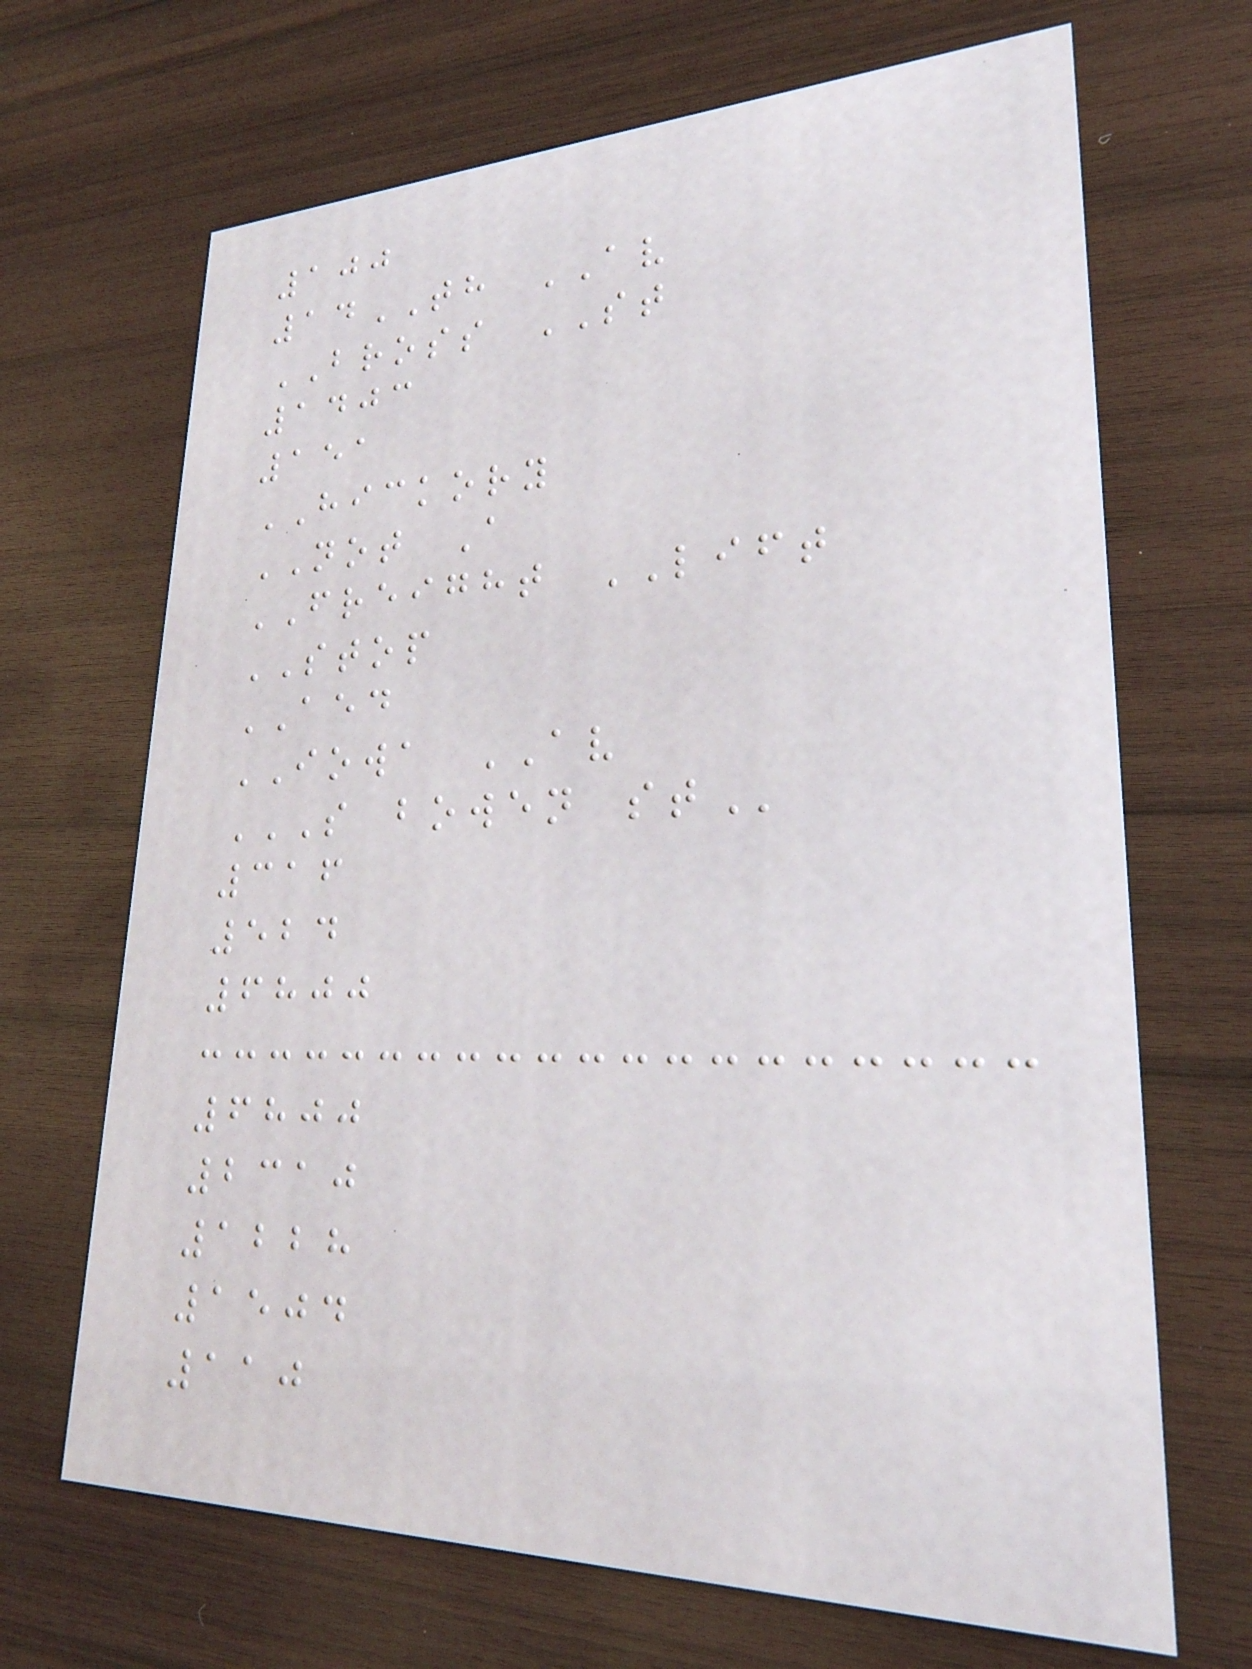100
14TH AV
BROSS ST
1403
151
HICKORY
NOT A
FREIGHT LIFT
STOP
AED
IOWA AV
S BOWEN ST
316
524
6800
6800
2310
1228
1504
110
